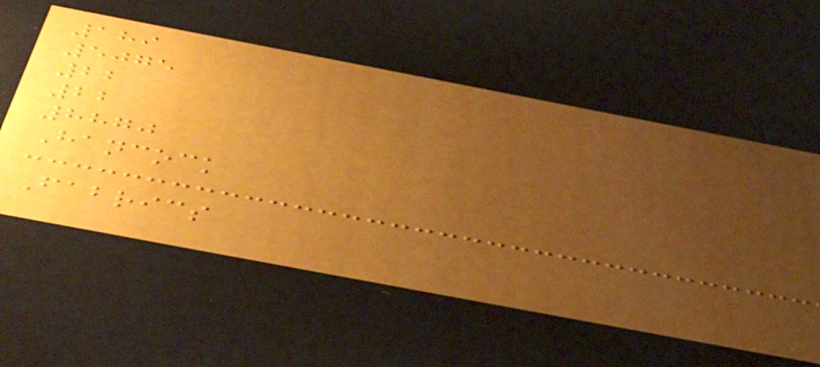189
5075
22
22
8870
Hancock
Fabrics
